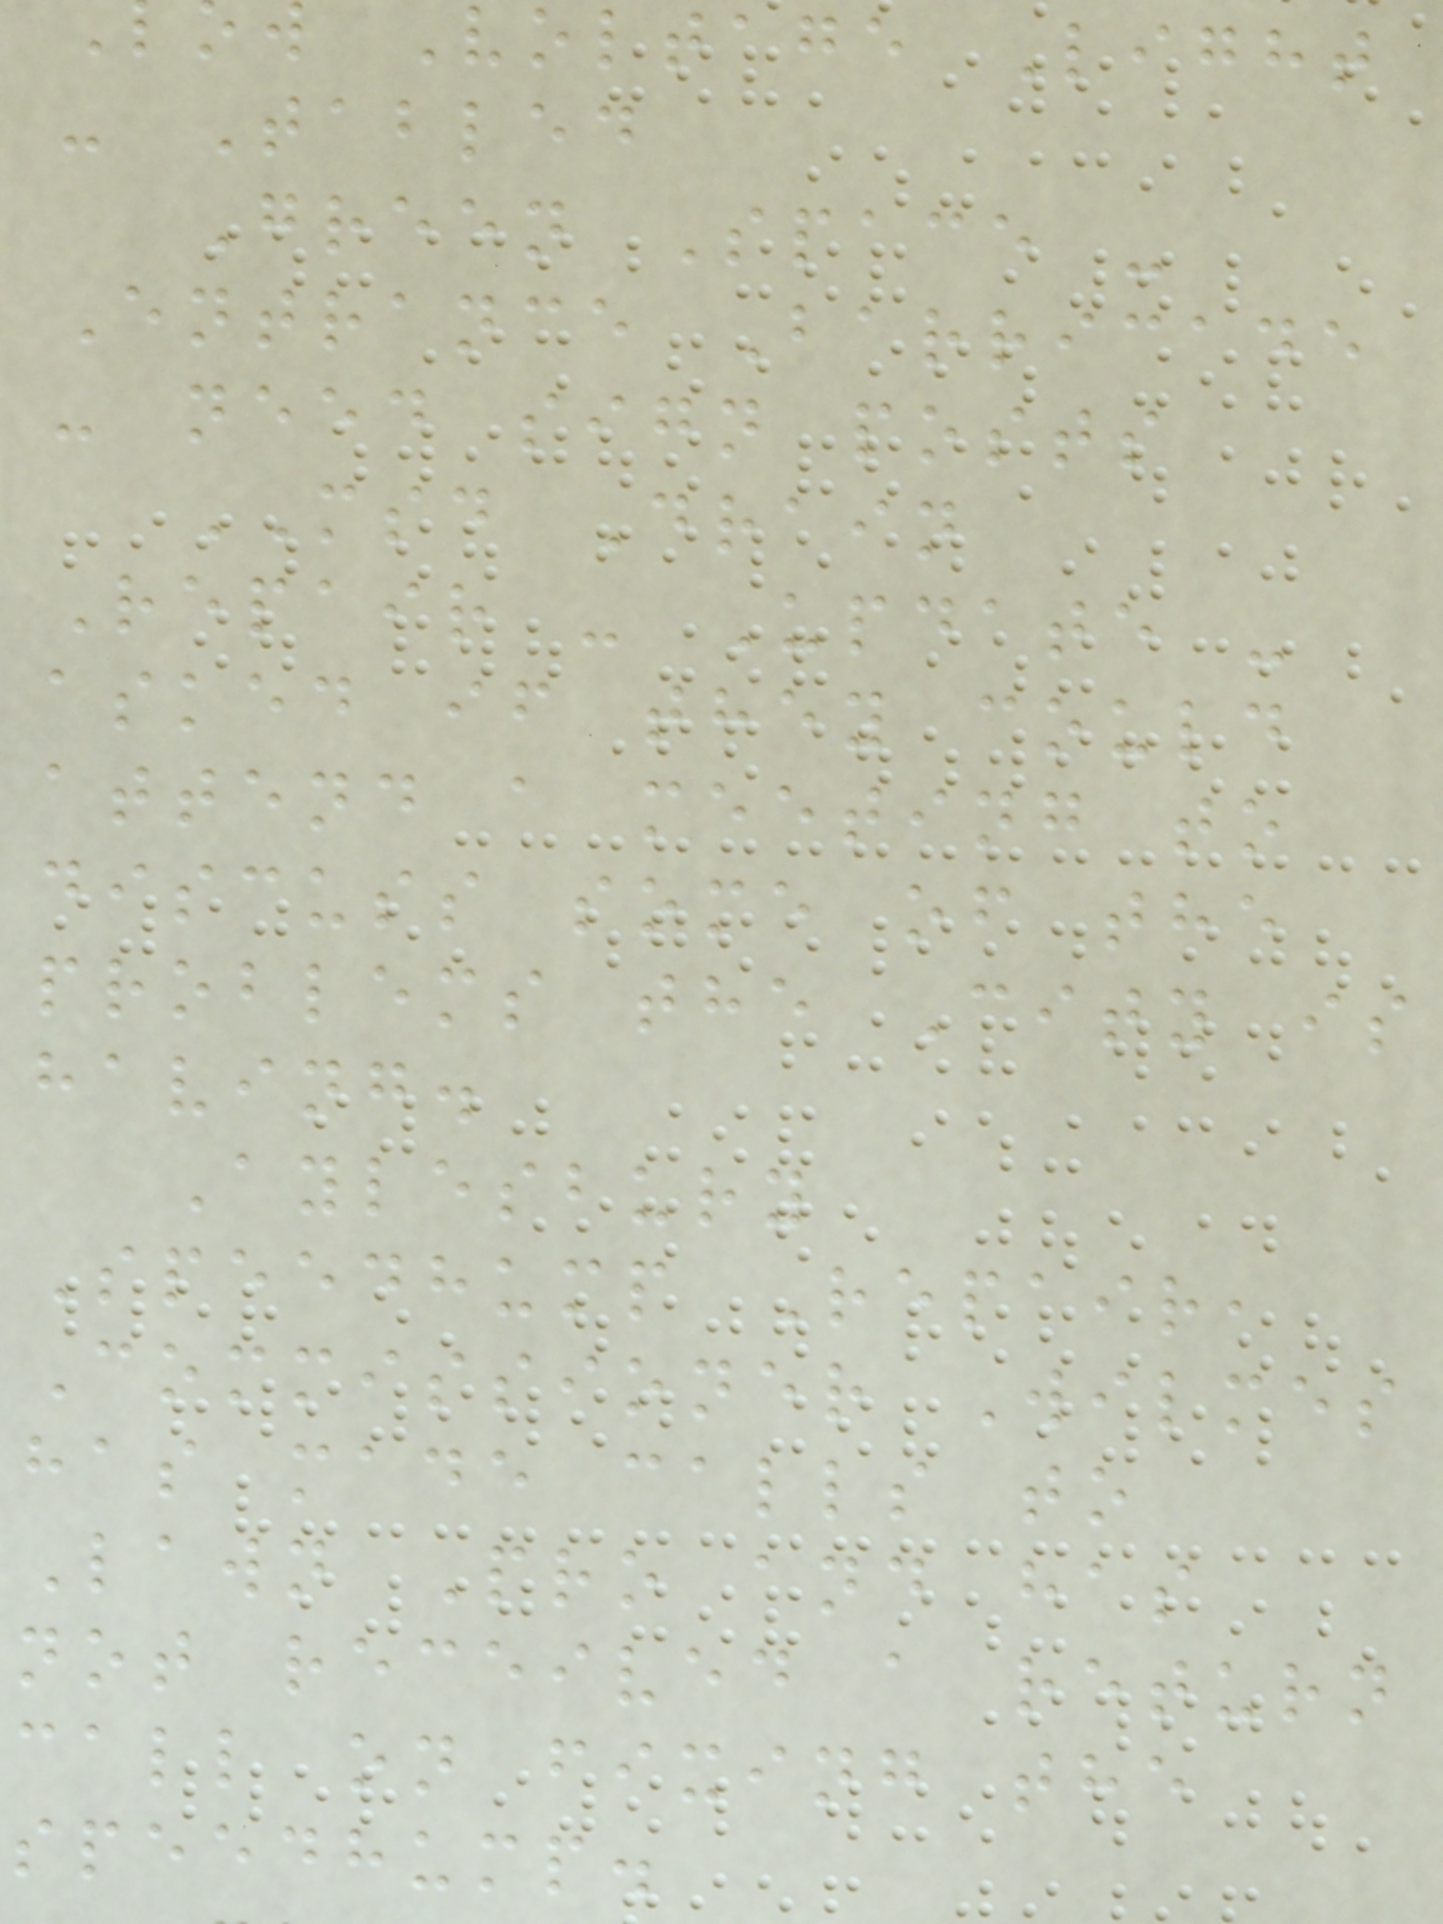Voltage Light
- Tabled
Green Space -
Entrance Barricade
- need sign posts
MSD Drain
Repair - Update -
asked if they could
attend a meeting to
discuss some of the
problems the City is
having.
Aylesbury
Speedhump Repair,
Commissioner Wilmes
has made calls to
Lawn Pro and has
not received a return
call on fixing the
speedhump.
